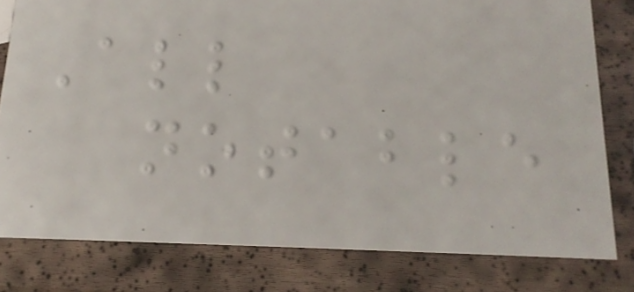All
notable
